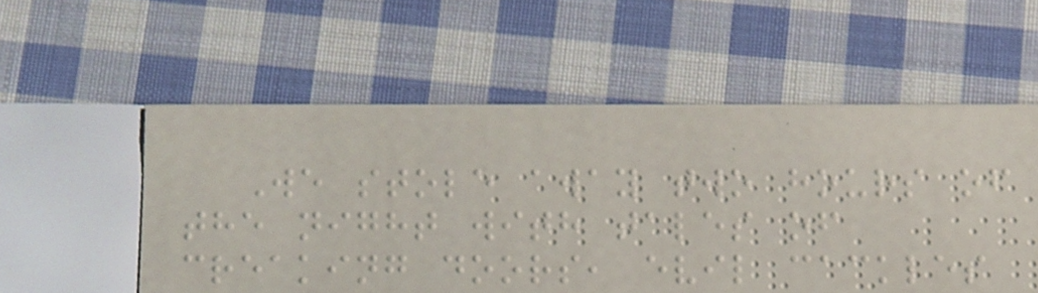We stole away two hours of
the night with tales of
creaking doors, evil cackles
